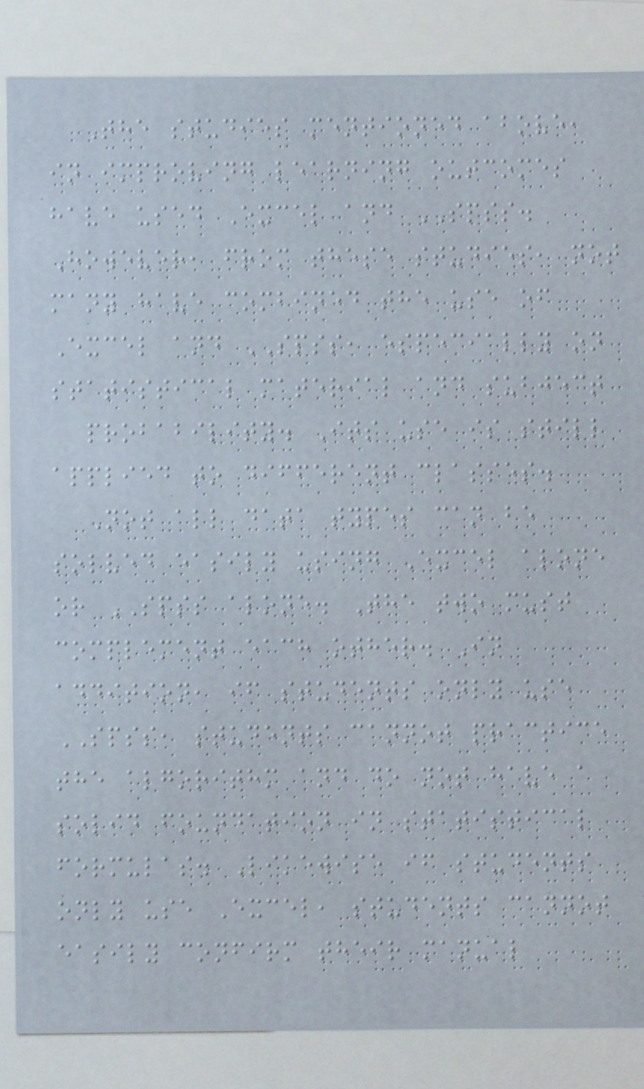The studies mentioned above,
in improving learning outcomes
have used Excel and SPSS.
However, from these studies, not
many have combined the use of
Excel and SPSS, especially on
statistical material and subject
probability. Its use is still
applied to different classes.
Not all data types can be
solved easily using Excel alone
or SPSS alone. The two must
complement each other. In
addition, if students only use
SPSS, students cannot practice
the algorithm and do not have a
solid foundation in statistical
formulas. Likewise if students
only use Excel, students cannot
easily confirm their manual
